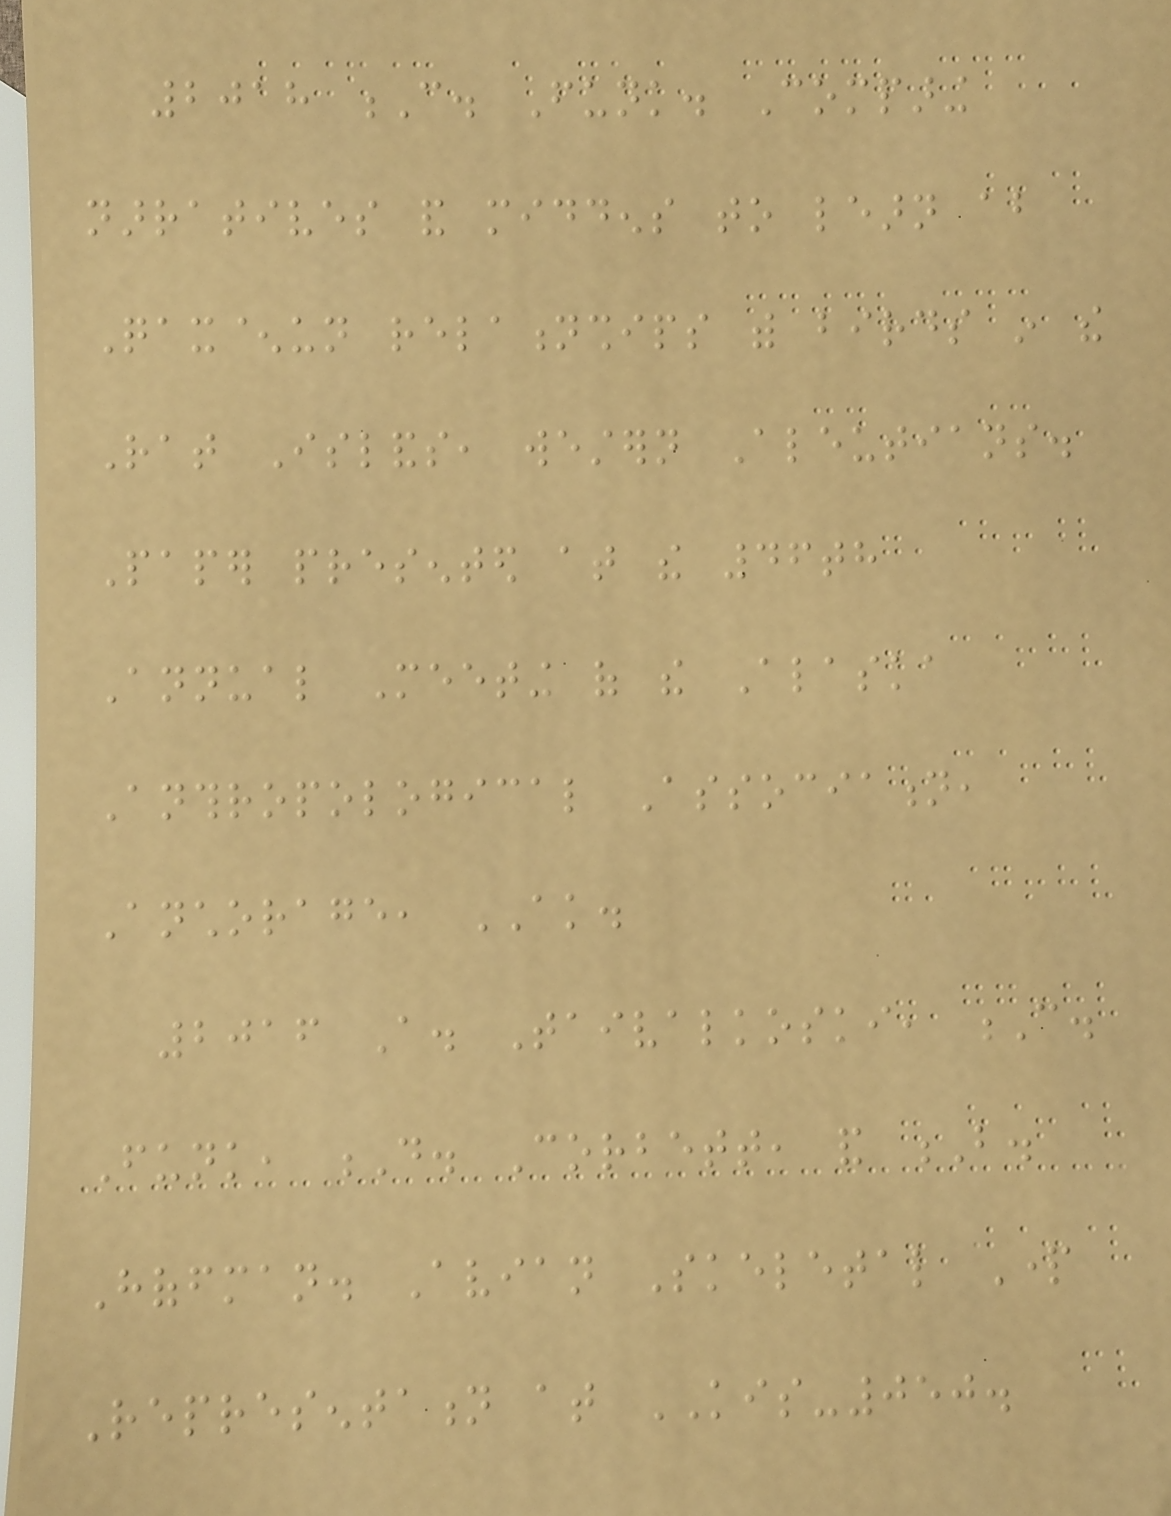2018 C. Funk. Comparing
narratives and middens to learn about
Qax^un relationships with birds in the
Rat Islands, western Aleutians.
Paper presented at the 46th
Annual Meeting of the Alaska
Anthropological Association,
Anchorage, AK.
2016 A. Taivalkoski, C.
Funk, D. Corbett, and B.
Hoffman. Avian Skeletal Part
Representation at KIS-050.
